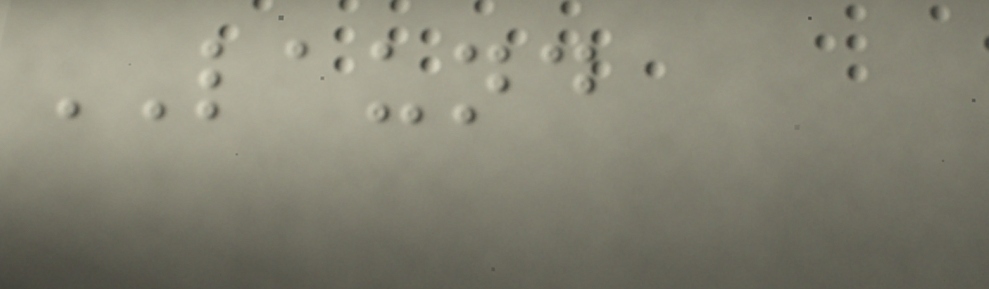LAUND
